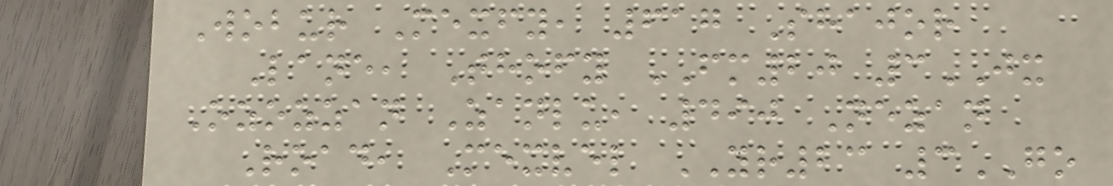Wobur Mexfy, 617 Shajor
Lane, Thofy FM20 3JX
Ozozzan Zanlu, 490 Nezan
Road, Mexvel YR23 3GO
